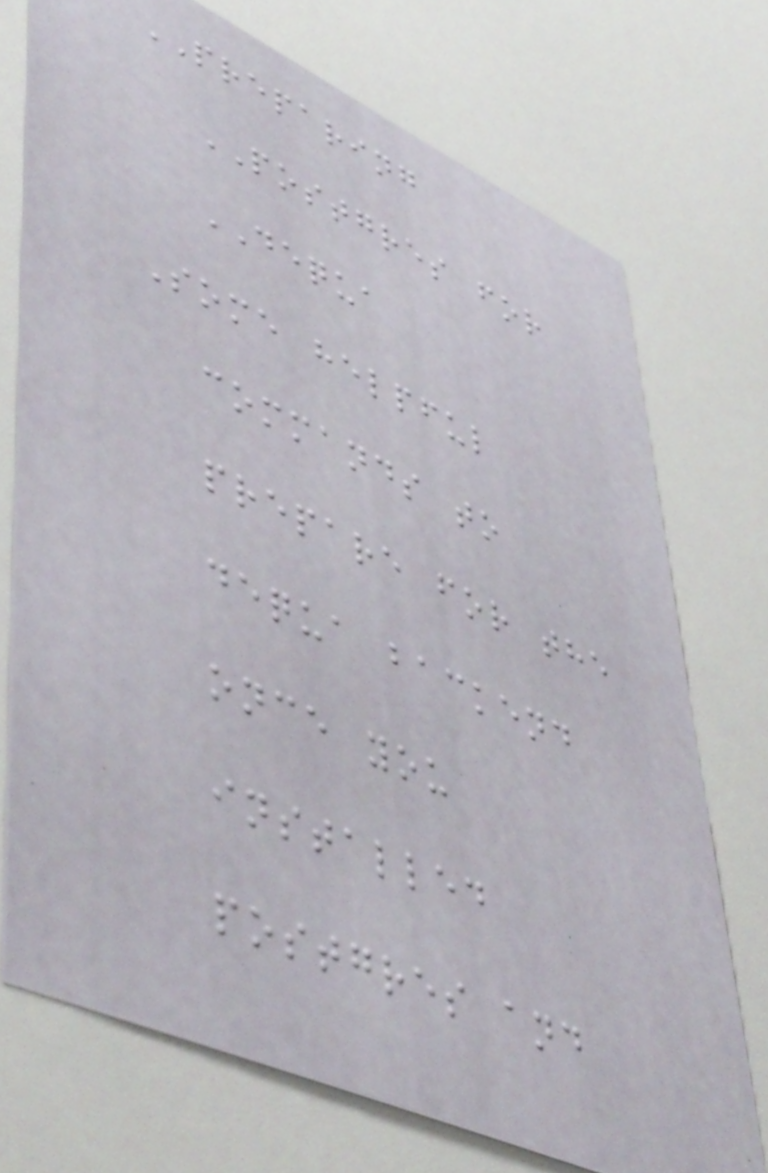PREPARING
POSTGRES for
DEQUA
Some helpful
commands to
prepare for the
dequa backend
once you
installed
postgres and
